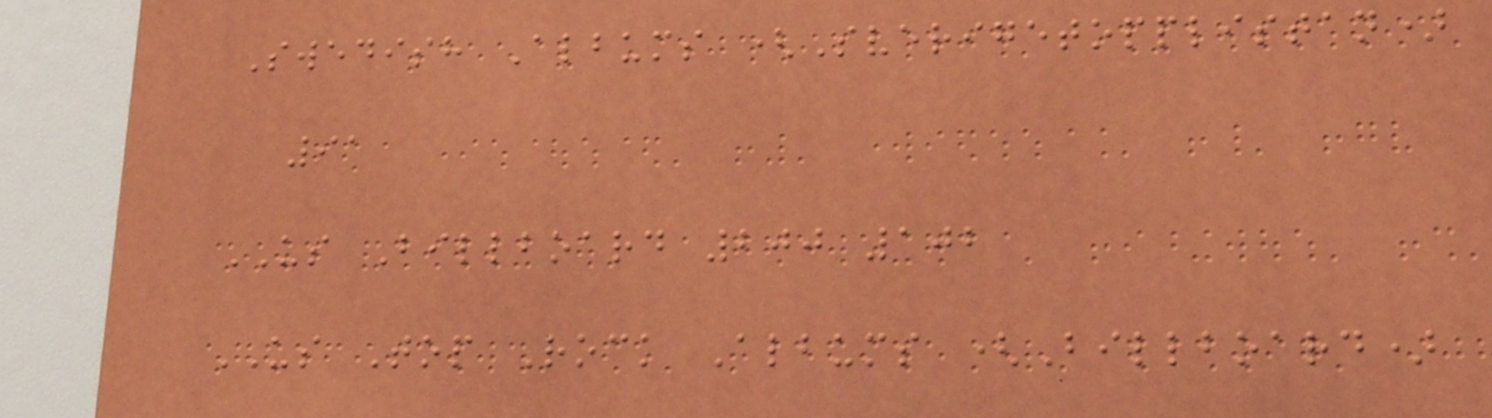Swedish Albums (Sverigetopplistan)
91
US Billboard 200 102
US Top Rock Albums (Billboard)
